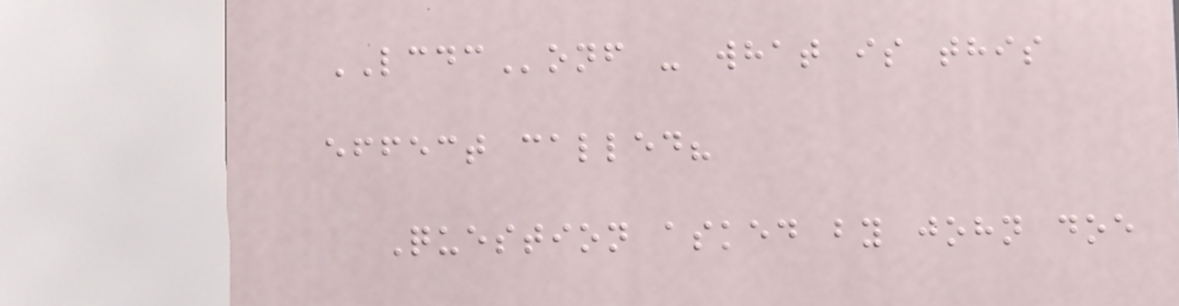LCDConf - what is this
effect called?
Question asked by john doe
